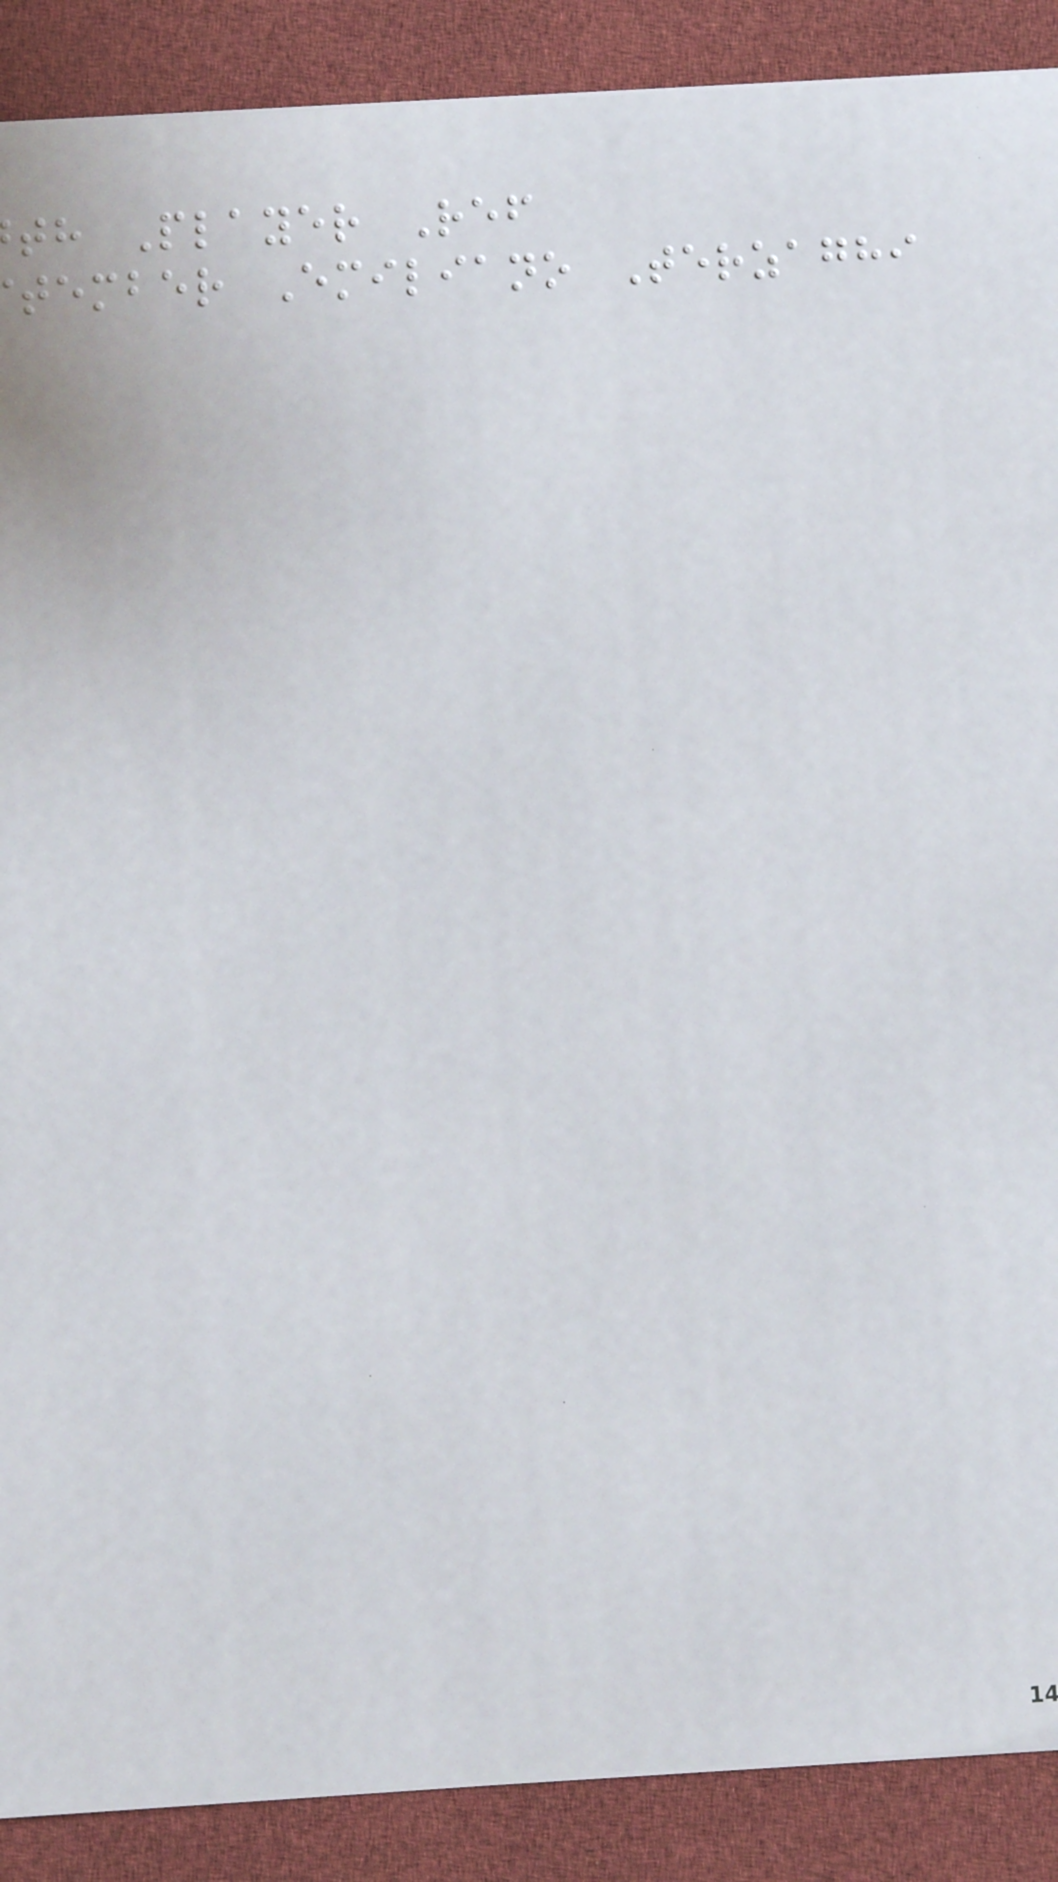th Player Ref
tember Emiliano Terzaghi
